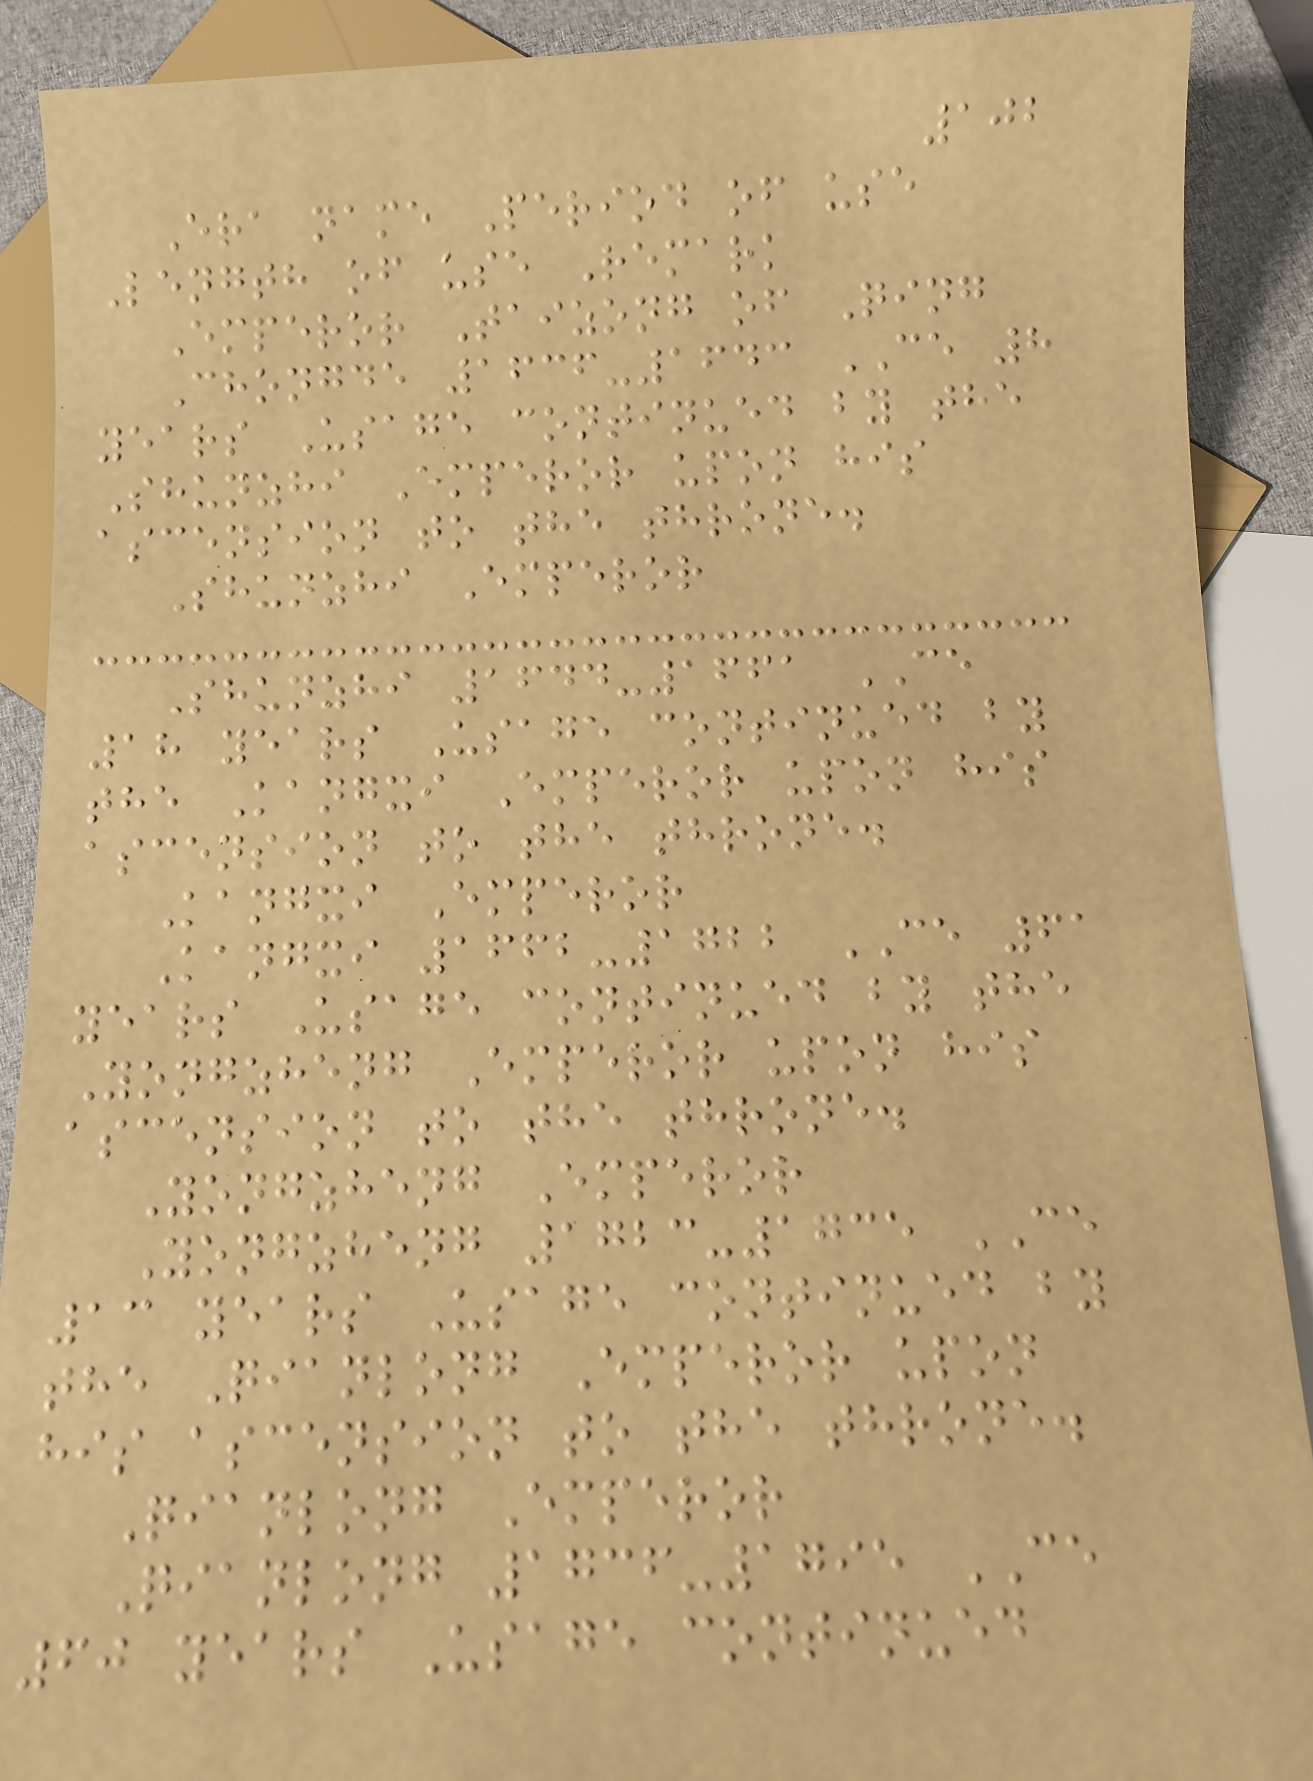102
Era name Period of use
Length of use Remark
Emperor Taizong of Qing
Chongde 1636-1643 CE 8
years Usage continued by the
Shunzhi Emperor upon his
ascension to the throne.
Shunzhi Emperor
Shunzhi 1644-1661 CE
18 years Usage continued by
the Kangxi Emperor upon his
ascension to the throne.
Kangxi Emperor
Kangxi 1662-1722 CE 61
years Usage continued by the
Yongzheng Emperor upon his
ascension to the throne.
Yongzheng Emperor
Yongzheng 1723-1735 CE
13 years Usage continued by
the Qianlong Emperor upon
his ascension to the throne.
Qianlong Emperor
Qianlong 1736-1795 CE
60 years Usage continued
